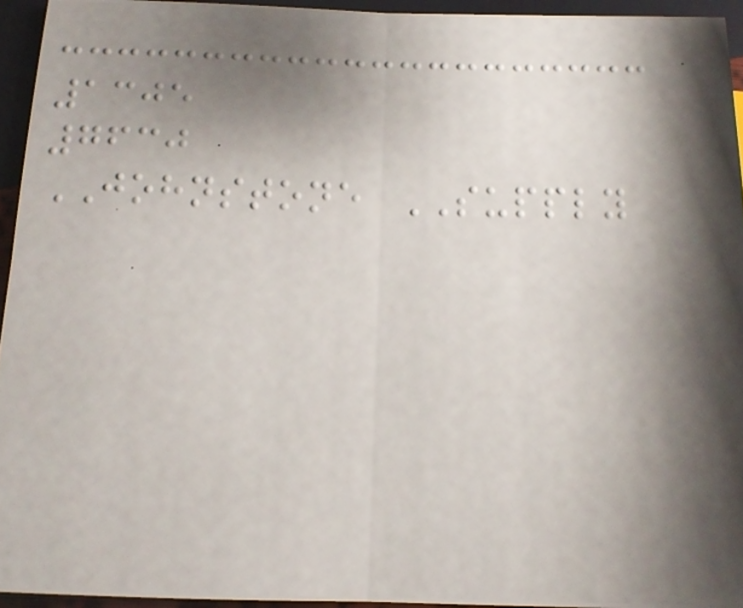1305
7630
JOHNSTONE SUPPLY
